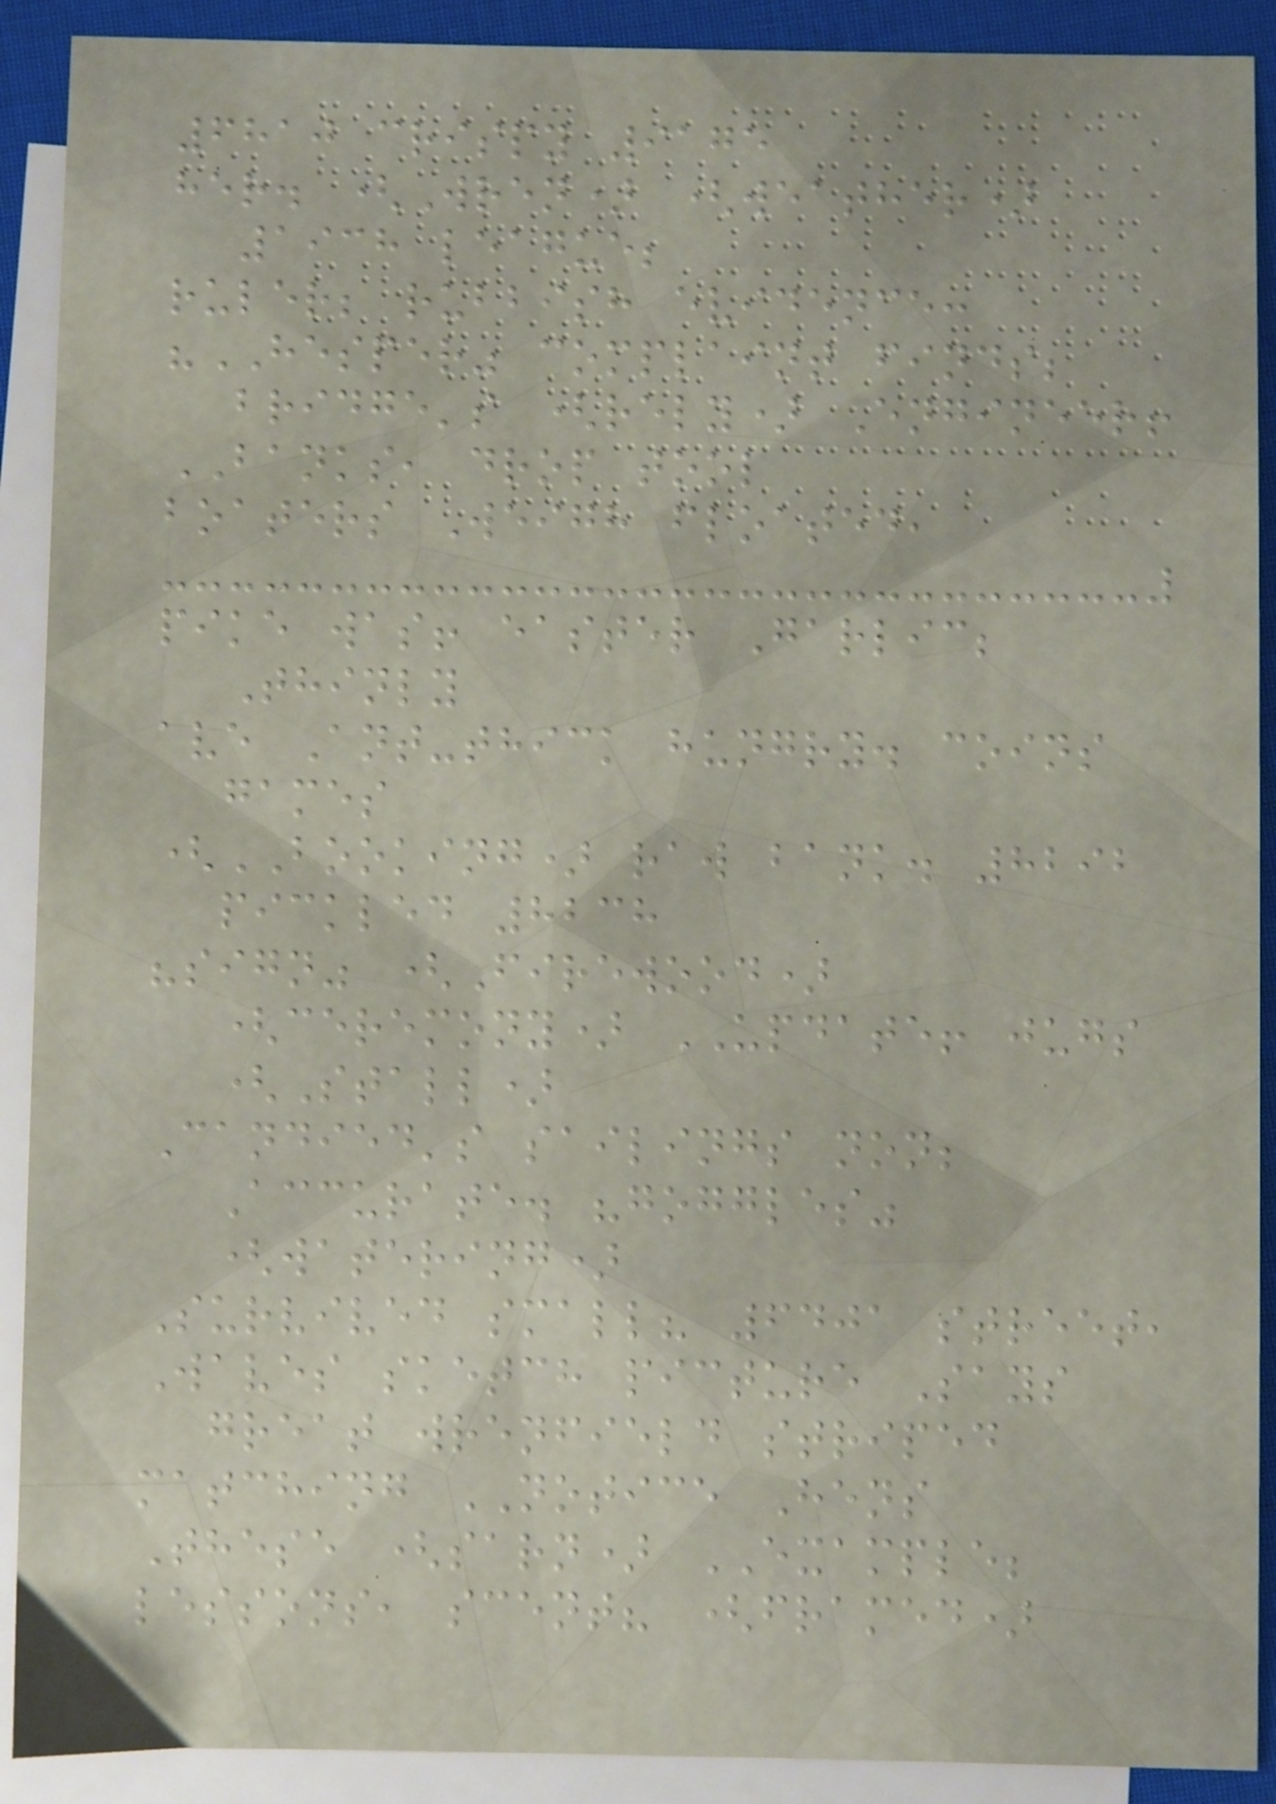6810 crispy 9175
her. (Wren) (weather)
1938 league;
ruler; rubbish evidence:
"HESPER" complaint finds;
bridge's (rely) Engineer!
BANKS, drop tool
boaters Weigh floated,
pike was! easter Garlic;
Thinly
ave Ant-thick hungry. coins
games
(BOOKING) raw bank. 8292
pickled 8238
"sign" (Firewood)
(ceremony) UPDATE! jugs
(Stall)
Candied's sailings non;
Accurate. "goggles"
(watering)
Survived small? 6401 street,
Waves sketch picture Says
great wrenfield striped
matching NOTICE Hens
These (sarn) EXAMPLE;
lessons, scent? (framed)
